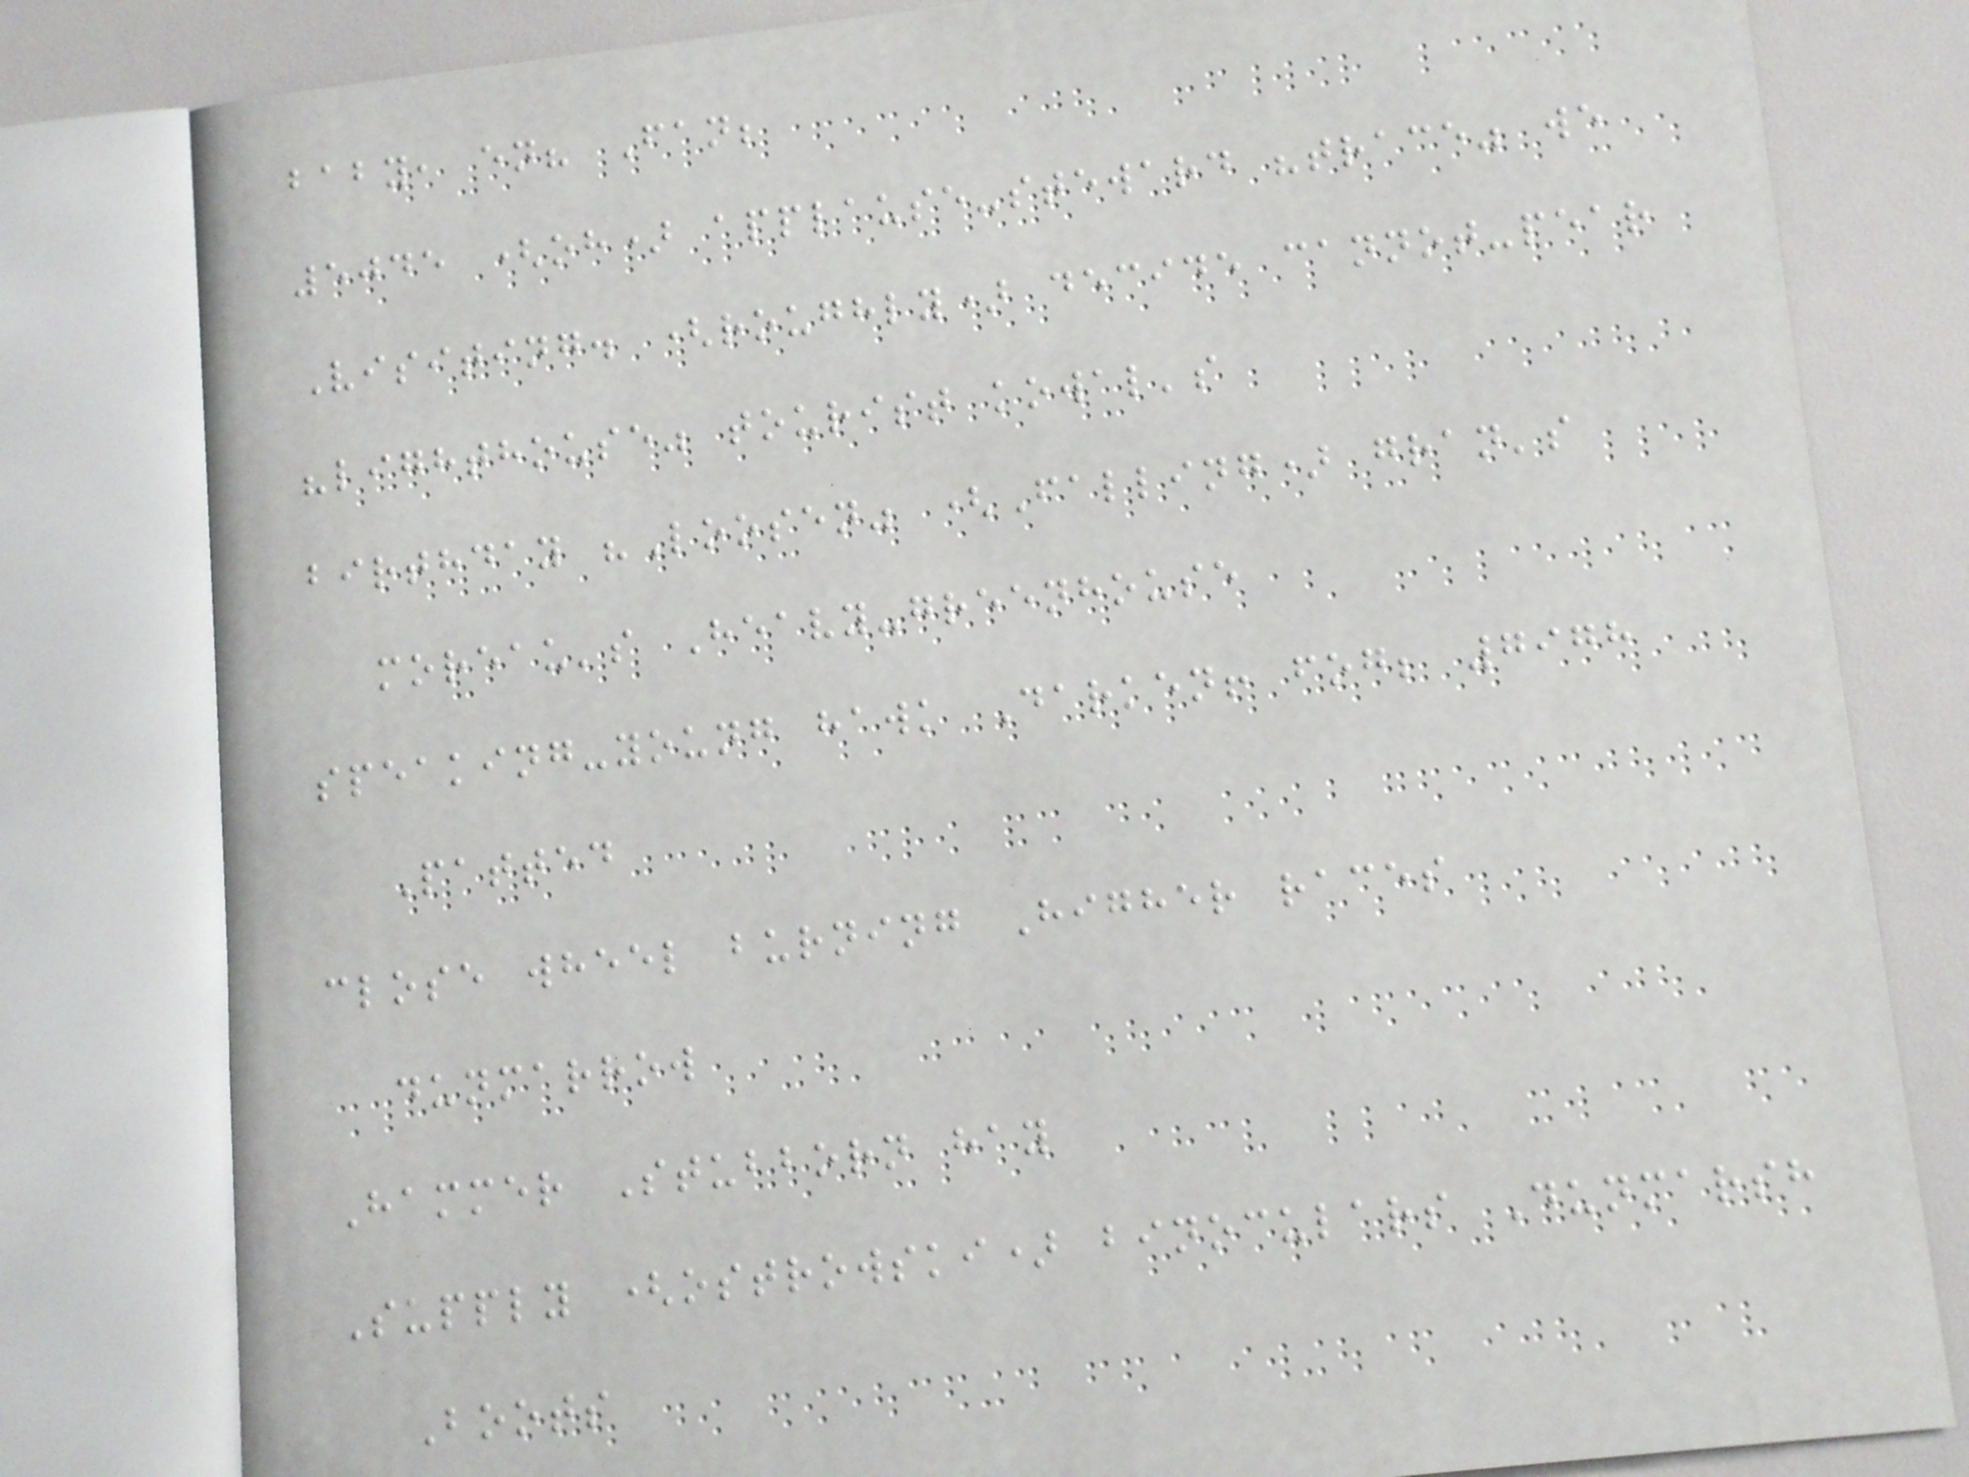baby, en? Fan;
5045 (oh) applause-steward "trace" we
Visiting. (roughly) decide cannot-pear
"lighthouse" tourist kowal's
birthday "Loosen" (Falling) gran's
moreau's Heavy-greenhouse
speaking-young hawk Darken! fog; 7978
Patted
close wheel burning Higher races
dunmarrow
Hammer Stubborn hay
Supply (ostrowski) binoculars Dunmarsh
Boots
